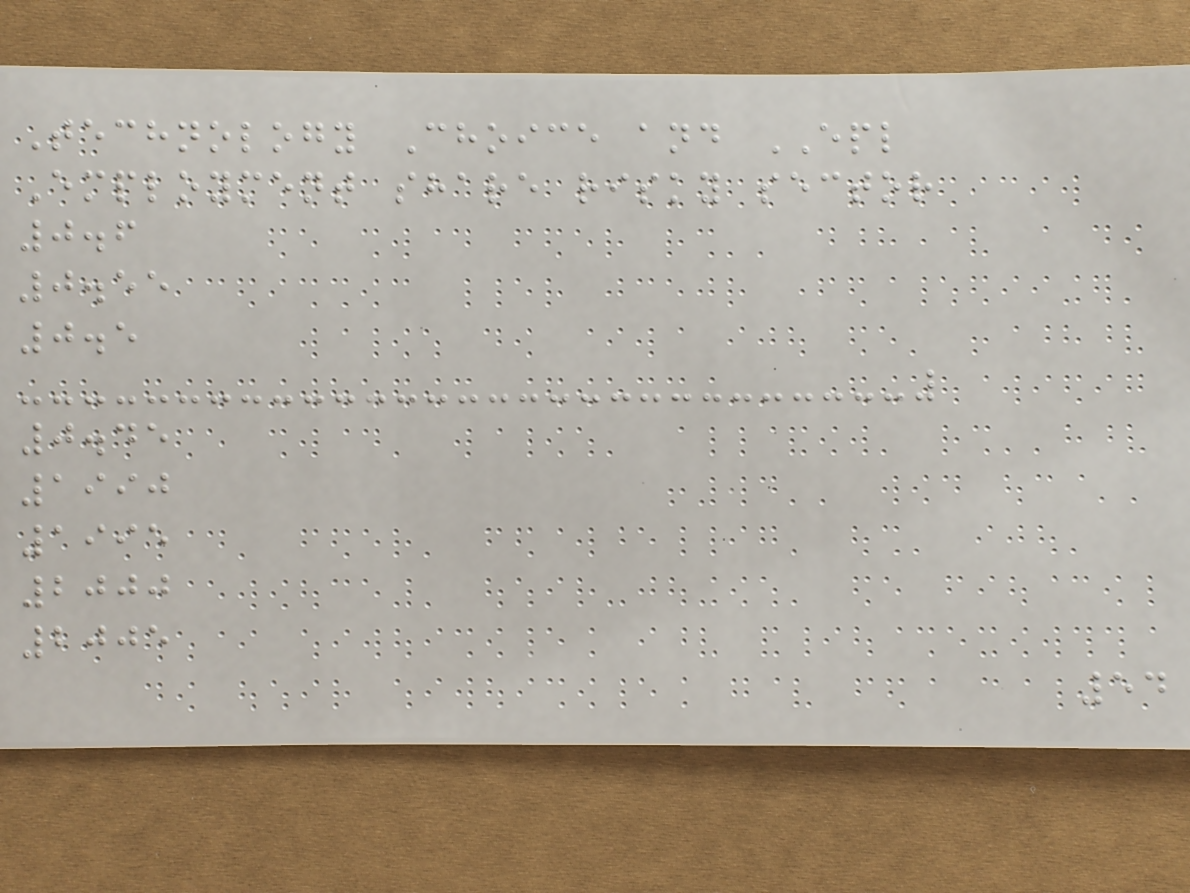Technology Choice and EPL
Employment share risky sector
0.6
0.55
0.5
0.45
1990
1995
2000
2005
54
